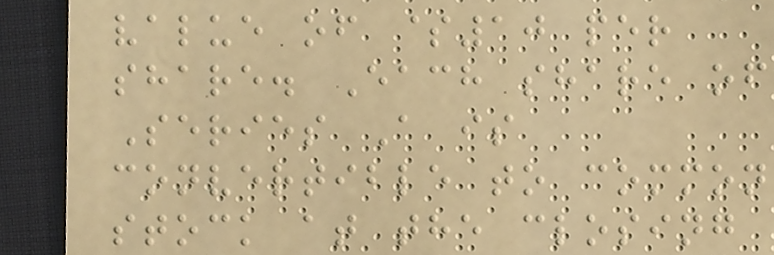value of $10 per
share. Each share of
Series A is
convertible to common
stock at the closing
